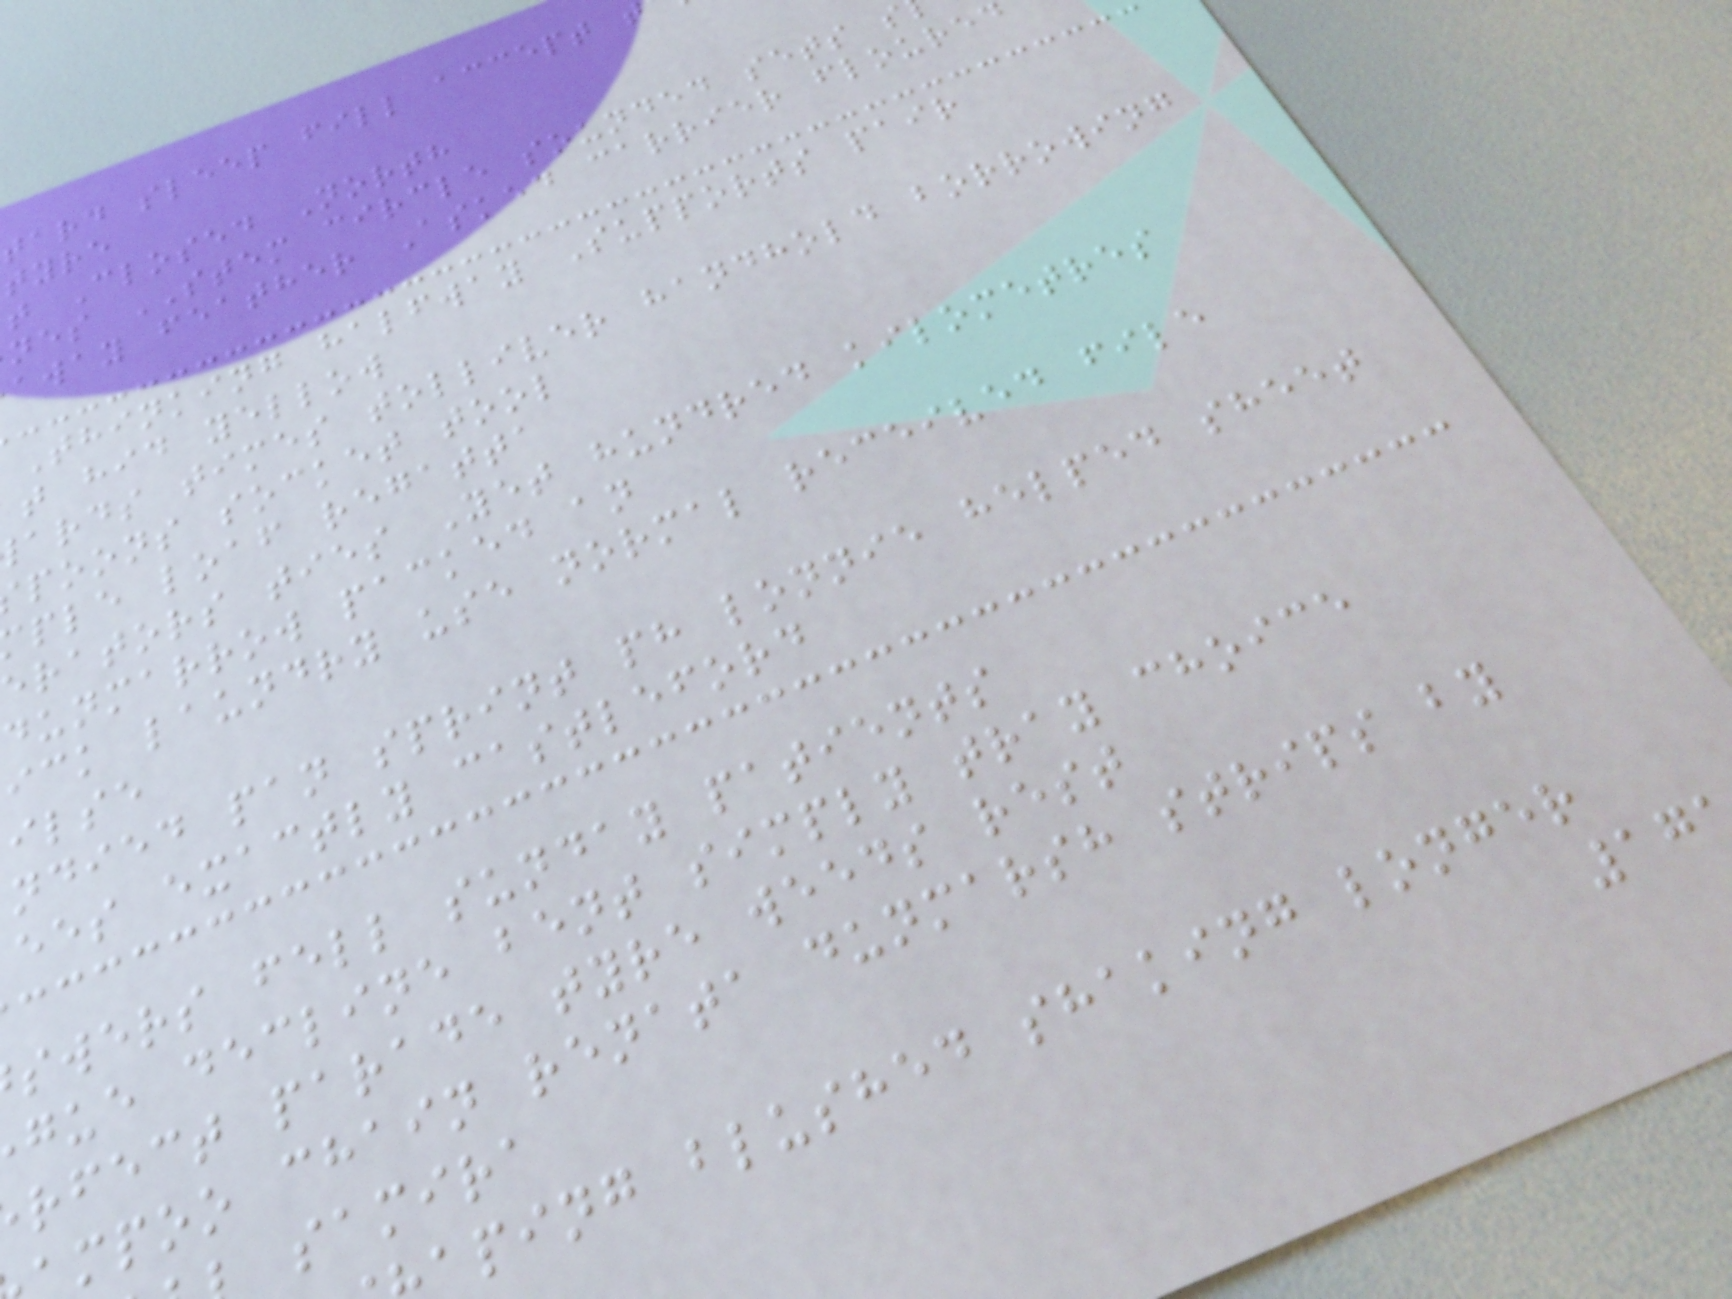tard sleep fill accept t
tyre
t Closed North
nes STEM circle sounded sets s
away feather Asked carrier floured
Thinking halfway Supports pair
t hid yellow
ards times tolliver handhold borrowing
poons socket tool
ple loaf regatta
erators ties Yet hundred kilometres
dunmarrow packed an
ick laundry use normal received file
ilse
ndied pan sprint ph lonnie helped sheet
ees exactly castleford
swers fell sunday patients
gue decline bent simply tray choice
rfect parade tyre weeds rest
mpoo chain renata dunmarsh strips by
samira
aping blushed shaking longer
